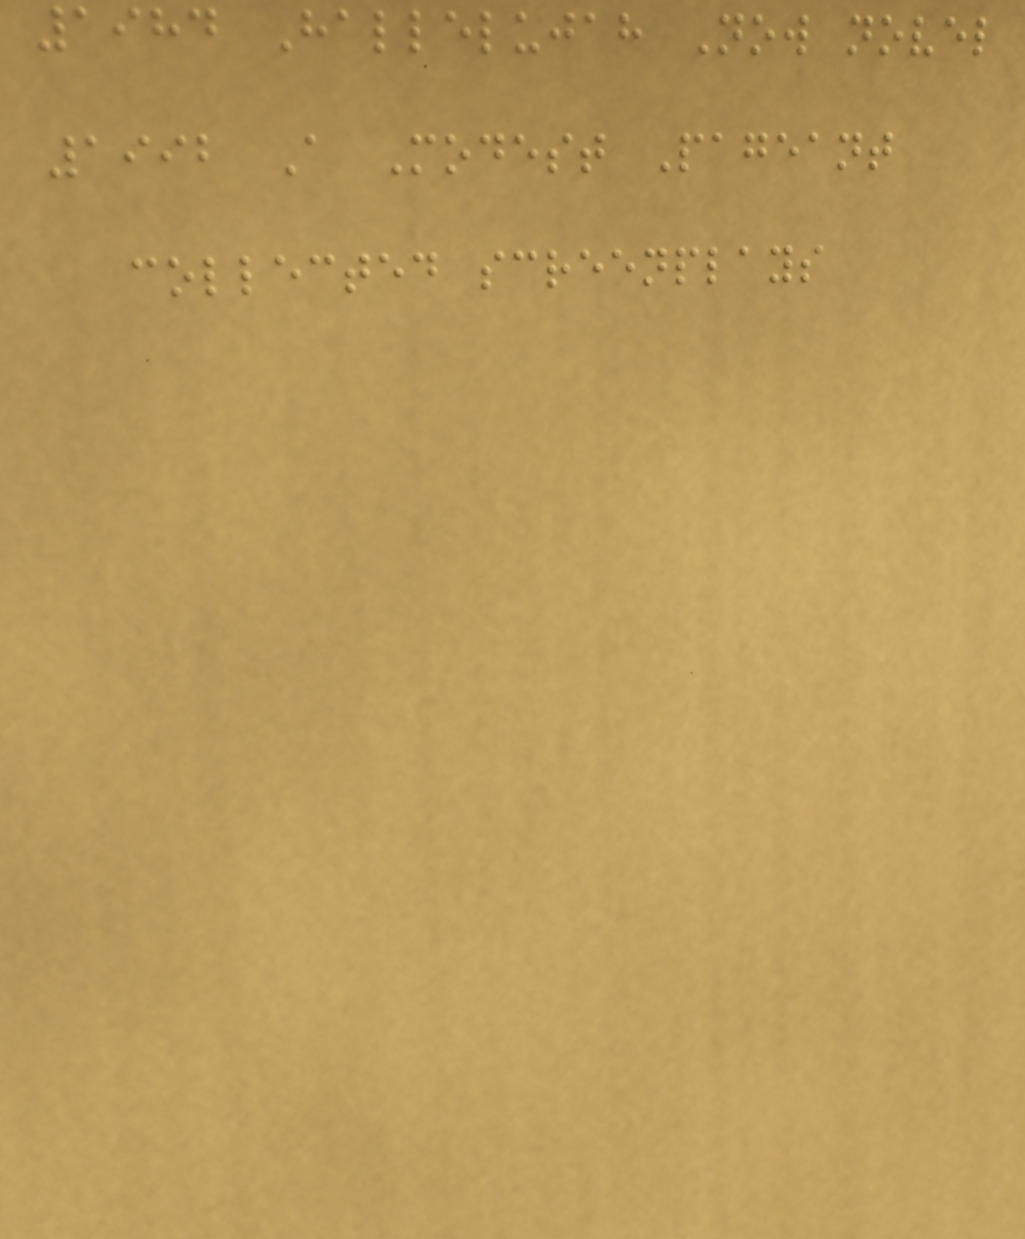1984 Hallelujah Now novel
1992 A Modest Pageant
collected screenplays
